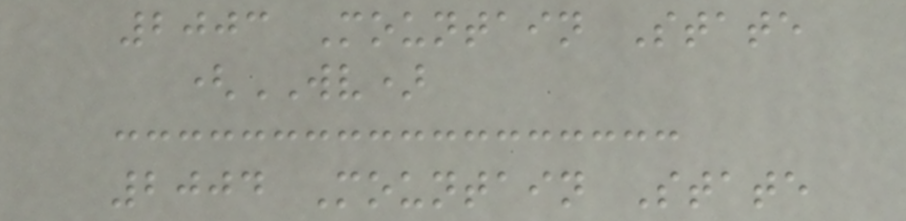2003 Mountain State
(WV)
2004 Mountain State
